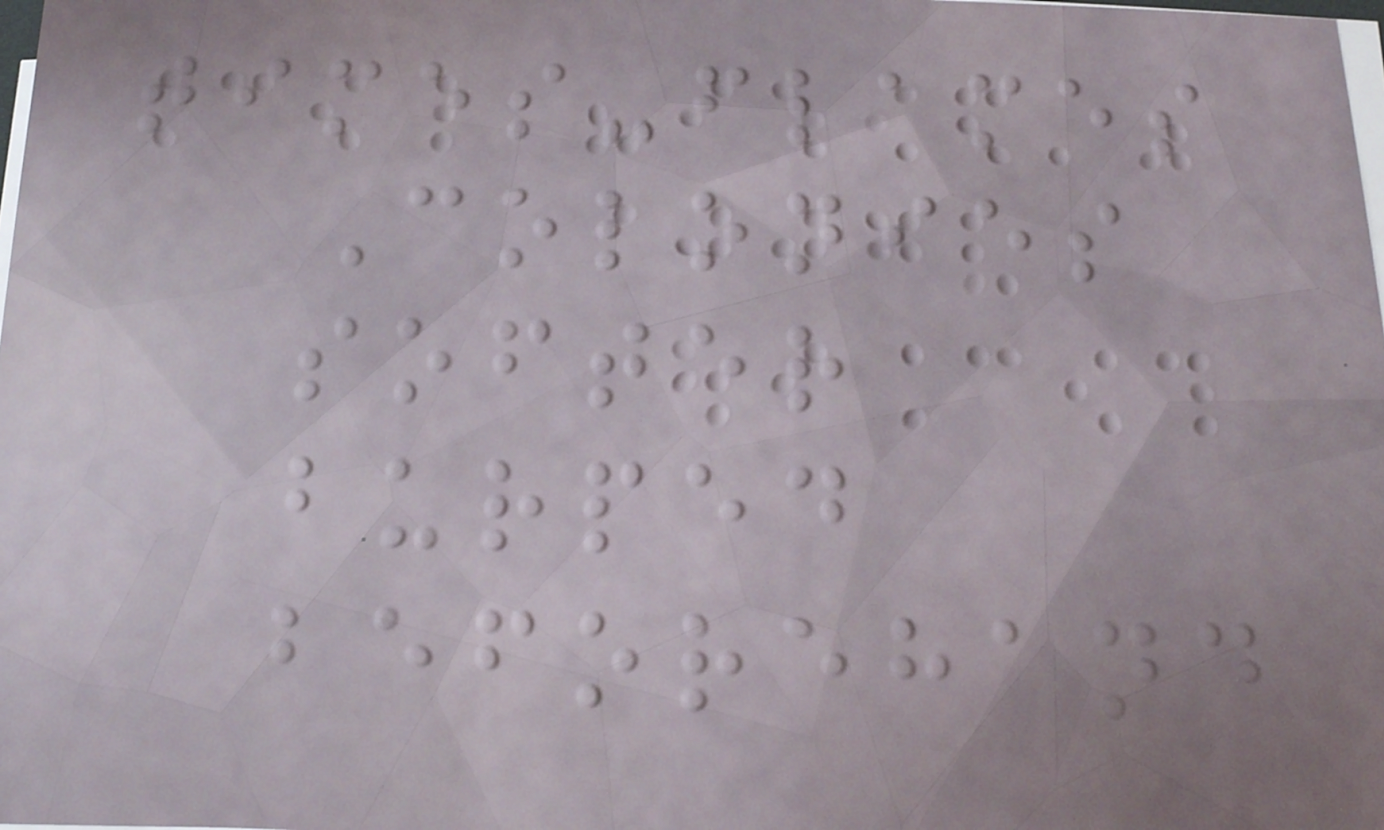times-flames
Colonies
softer
burped
beforehand
